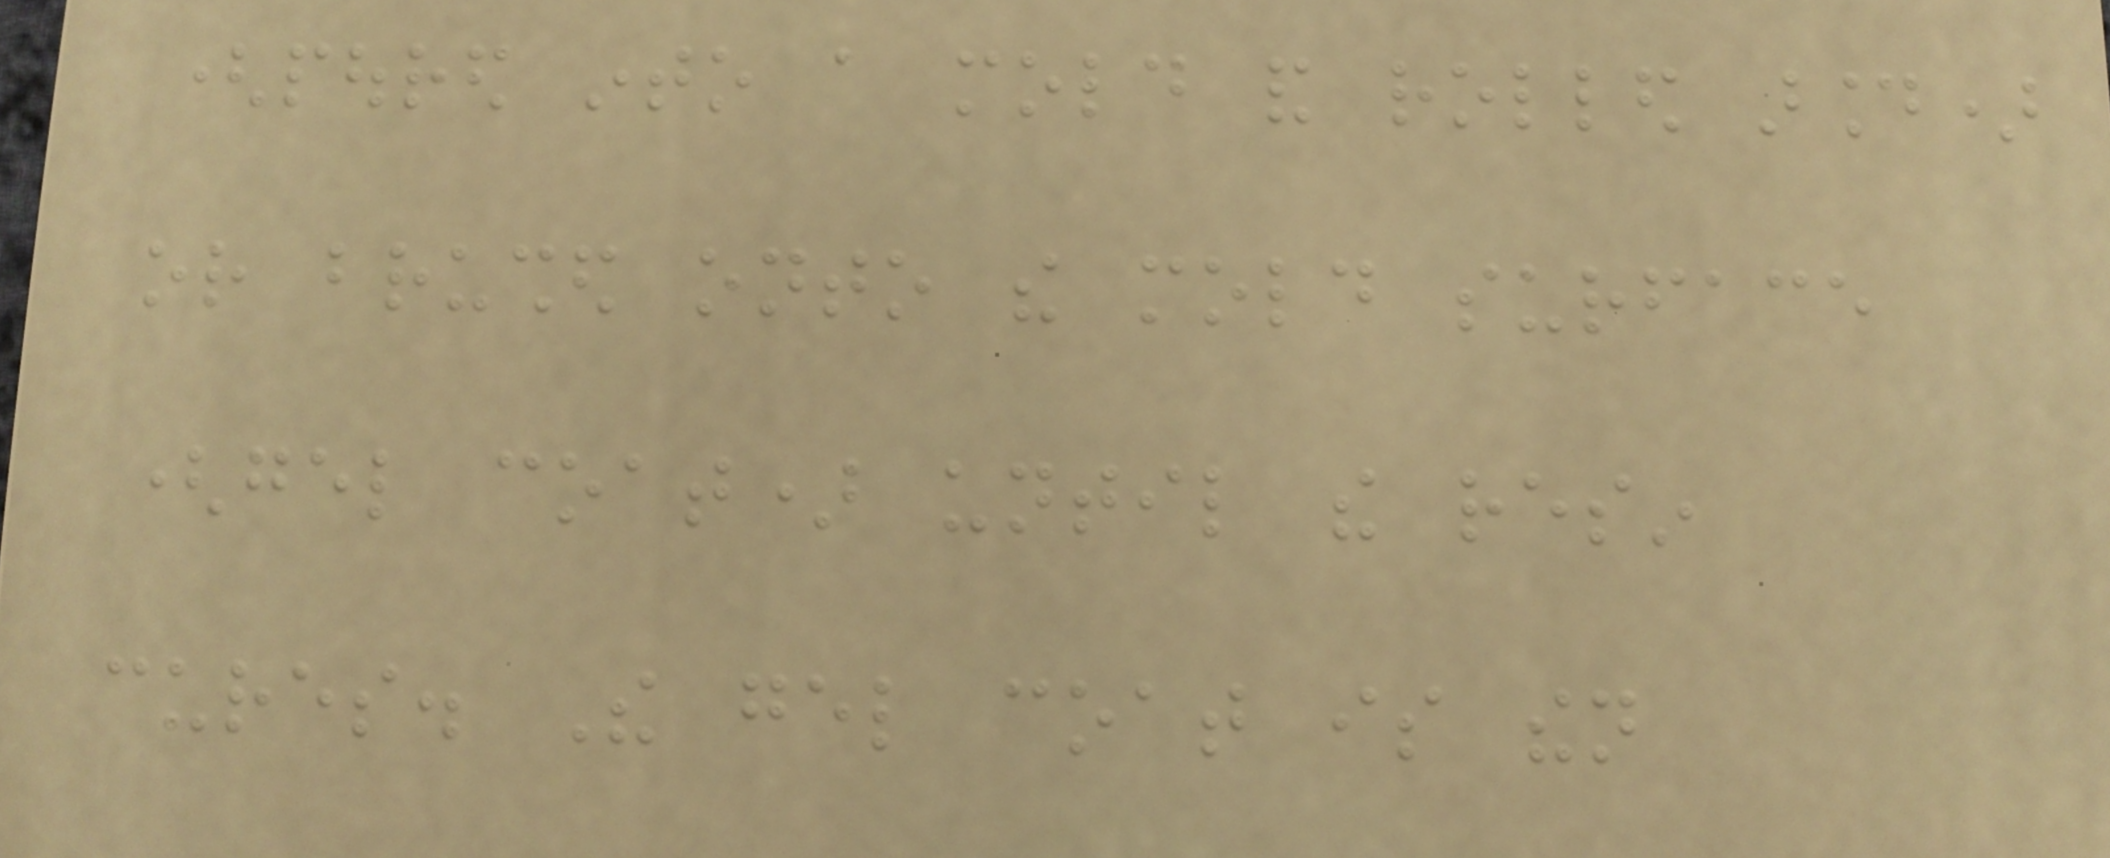(poured into a mold and rolled around)
or brushed onto the mold surface
(gel coat) until the resin
cures. The gel coat is then
